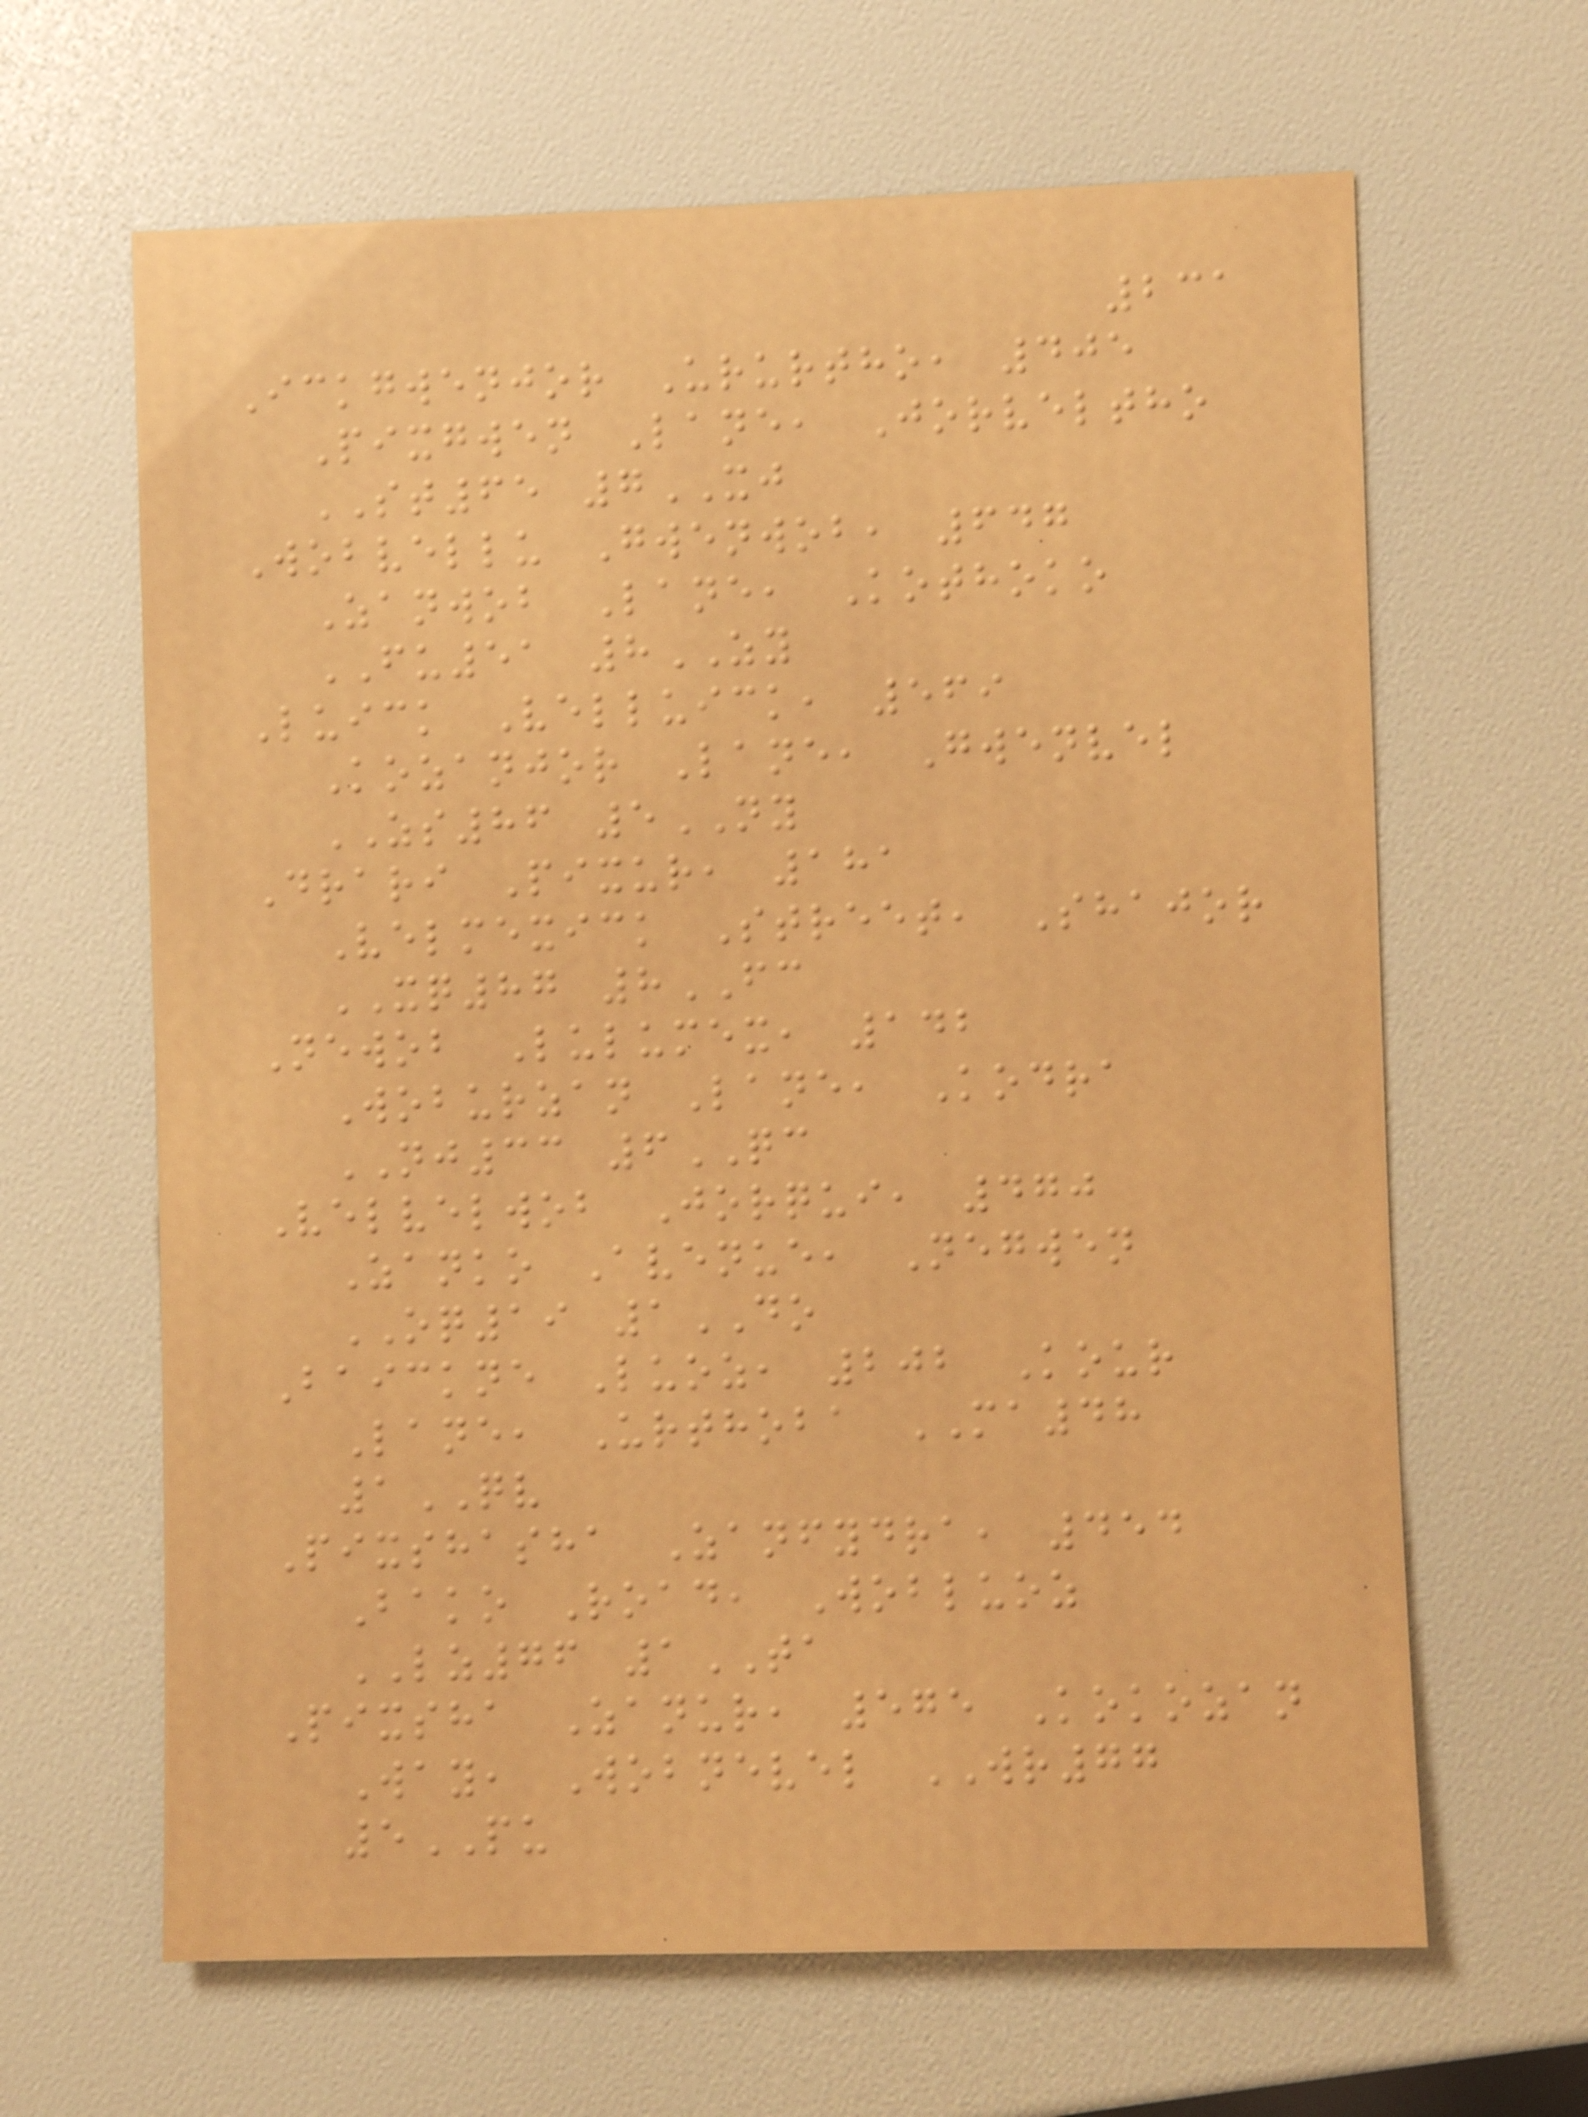231
Ickgwenjor Ururtho, 405
Pixgwen Lane, Jorveltho
ST65 7XJ
Wobvellu Gwenwob, 647
Zanwob Lane, Kothoko
FU51 8ZY
Luick Velluick, 569
Kozanjor Lane, Gwenvel
ZS86 5NY
Drari Pixur, 181
Velmexick Street, Shajor
XQ87 8FC
Newob Lulumex, 142
Woburzan Lane, Kodra
NJ33 6QC
Velvelwob Jorqui, 470
Zanko Avenue, Negwen
OQ19 1DO
Baickne Luoz, 202 Kour
Lane, Urthoba MA48
1QV
Pixshasha Zanfydra, 454
Bako Road, Wobluoz
LZ76 1TA
Pixsha Zanur, 575 Kokozan
Way, Wobnevel WR77
5PU
